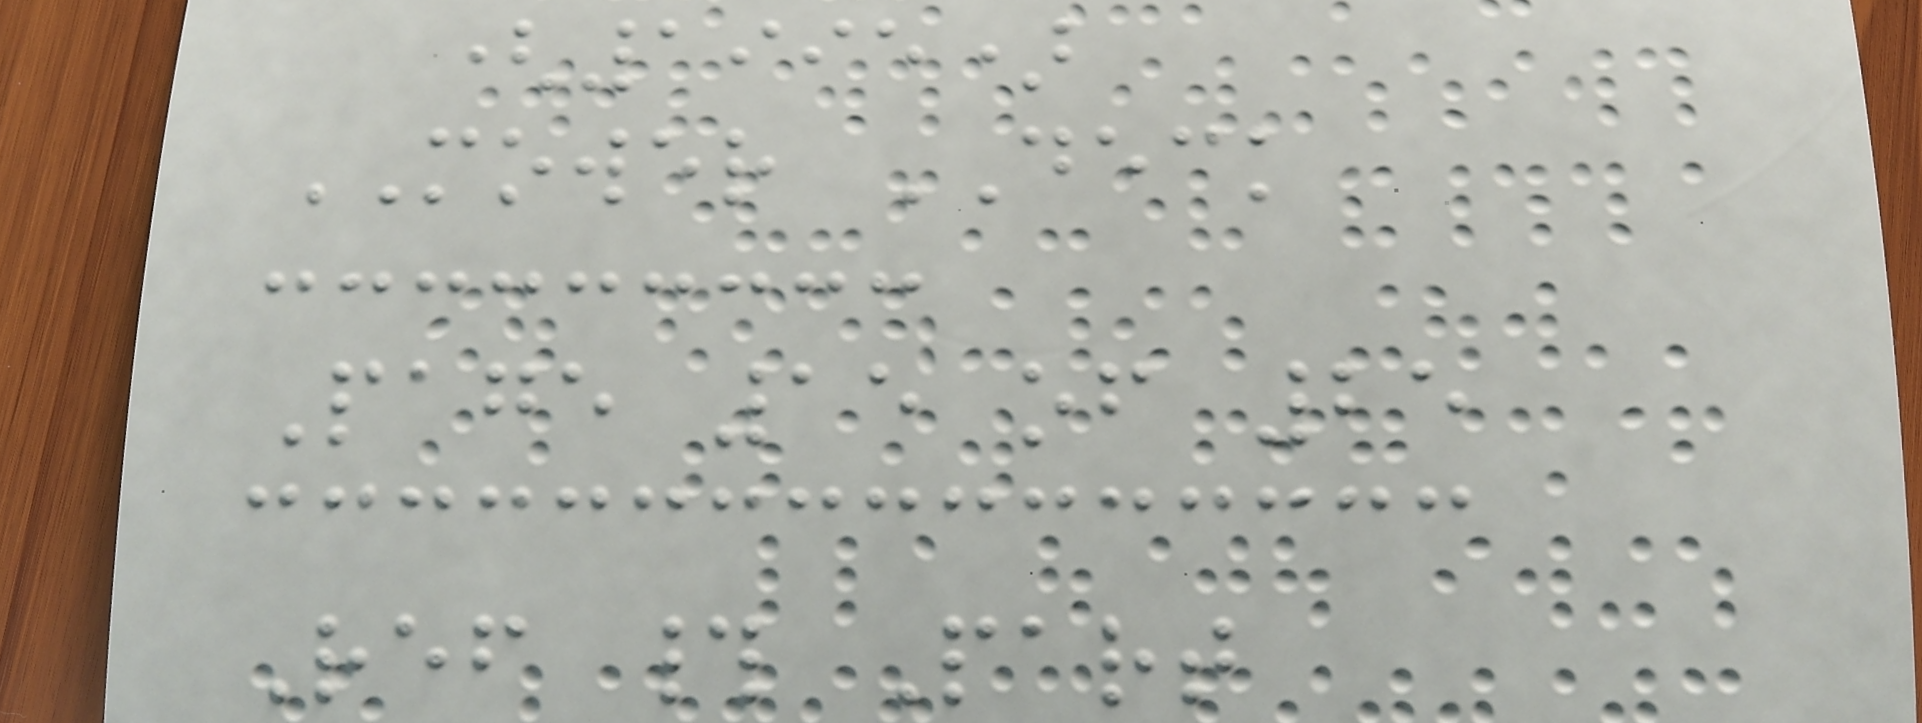(1995)
MOWER DECK
Page 15 of 25
Ref # Part
